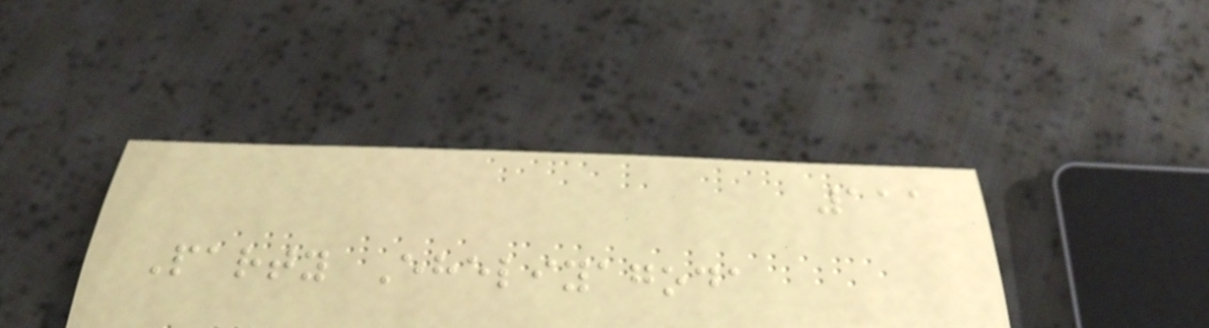111
Party Eheliyagoda
